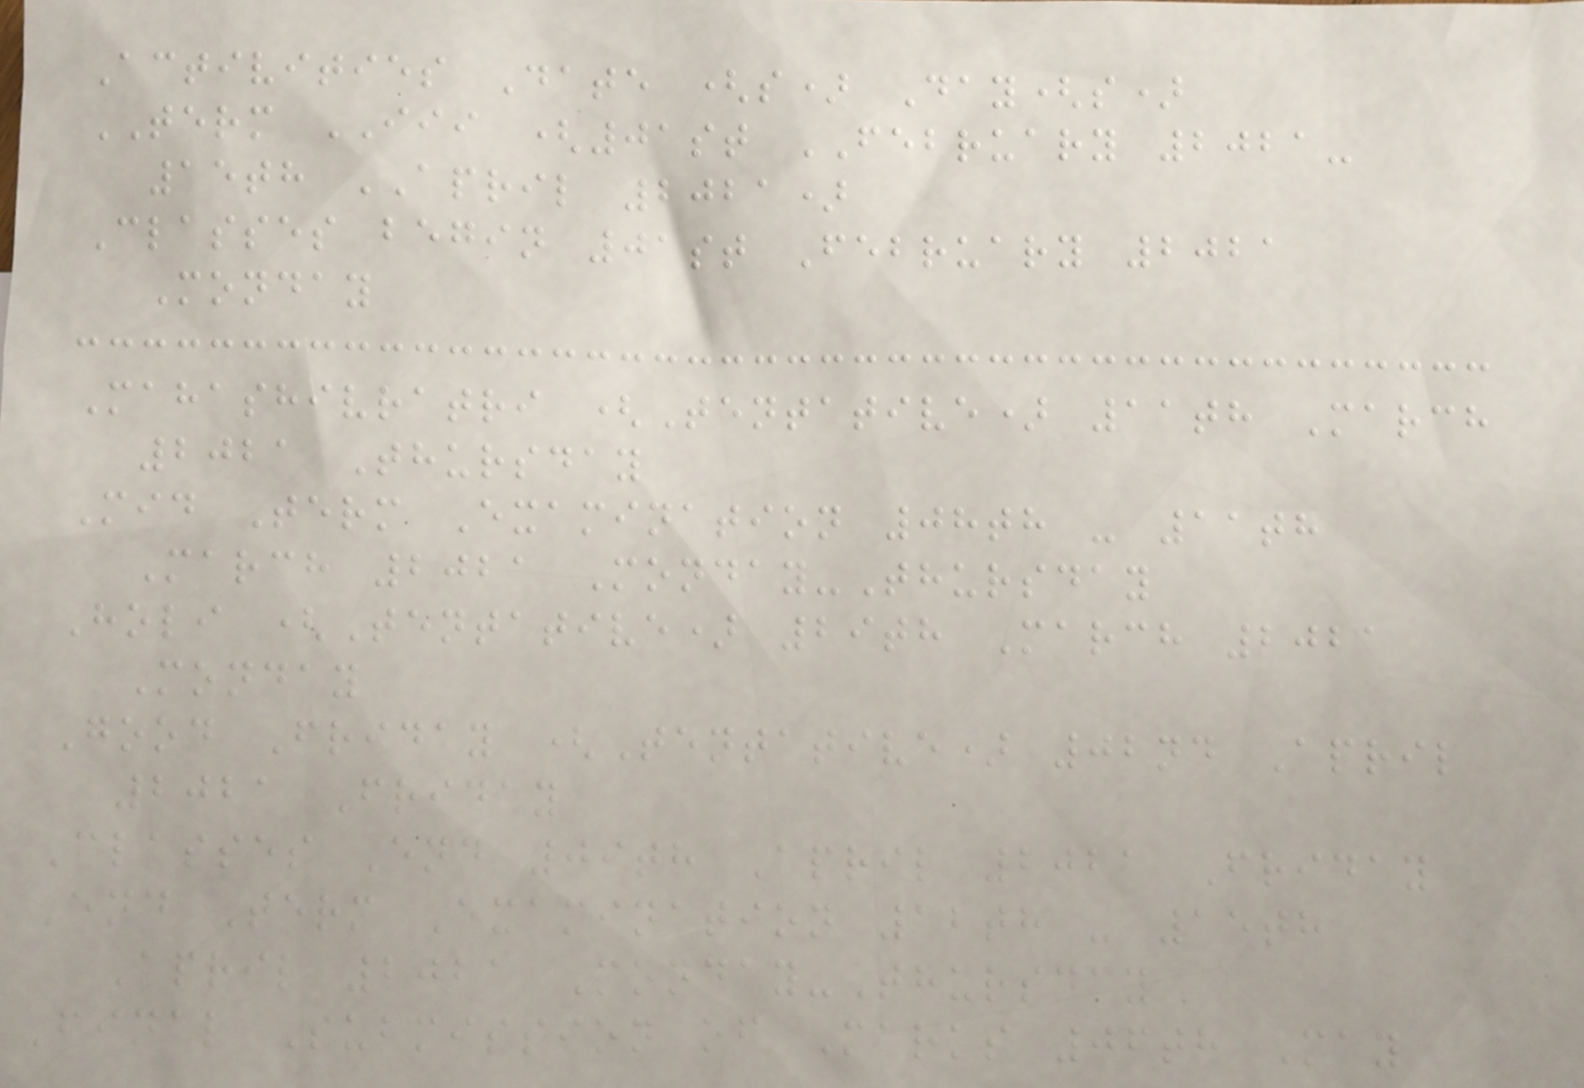Activities Date (s) Day(s)
TERM III (01st FEBRUARY 2021-
15th APRIL 2021)
Classes begin 01st February 2021
Monday
Mahashivratri (Tentative) 11th March
2021 Thursday
Mid Term Examination 08th - 11th
March 2021 Monday-Thursday
Holi (Tentative) 29th March 2021
Monday
Good Friday (Tentative) 02nd April
2021 Friday
Classes End 09th April 2021 Friday
End Term Examination 12th - 15th
April 2021 Monday-Thursday
Final Submission of Marks 06th May
